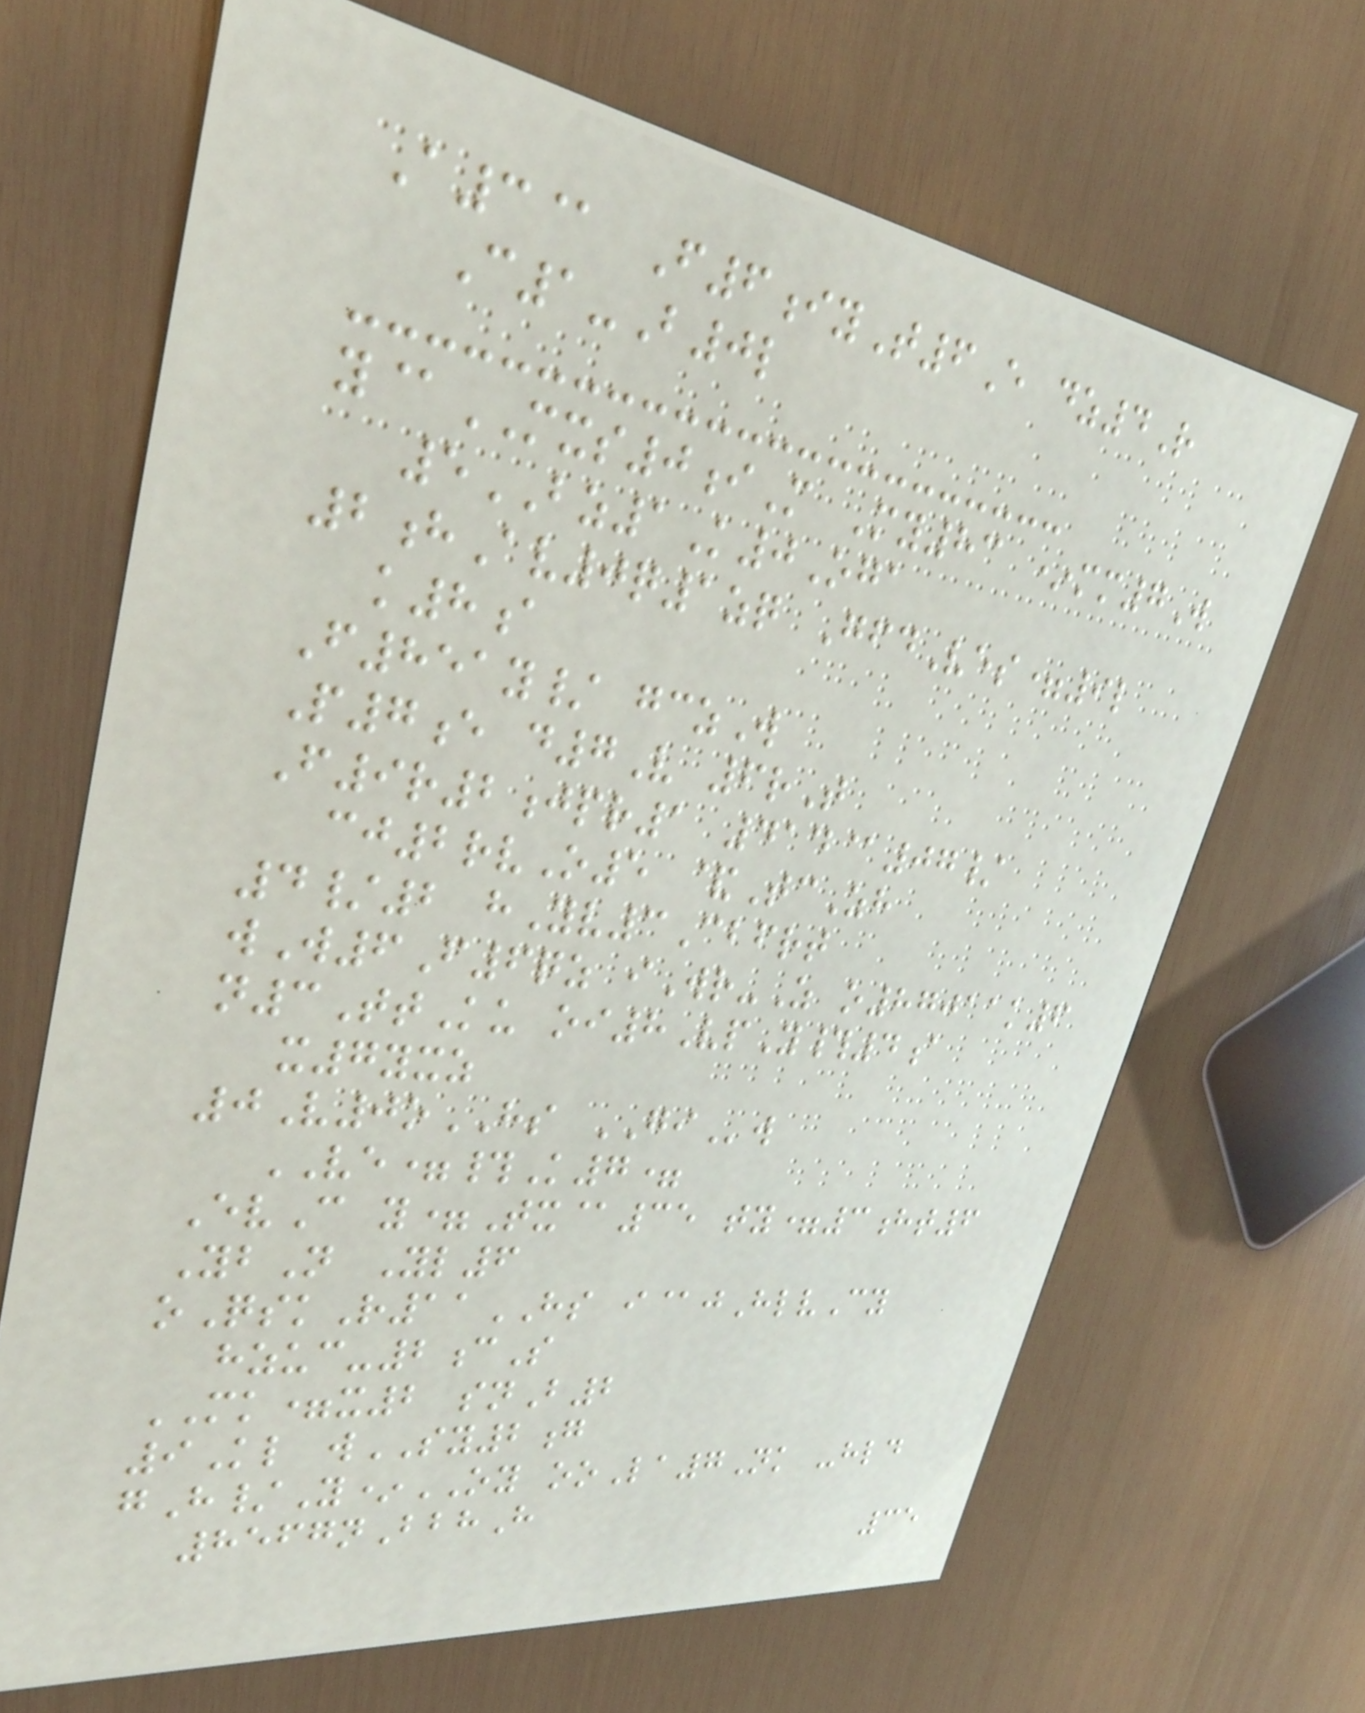A3@ F6iyT6E dz4R
C1-B0l
y@MXS0iM My83 *mm7W
5BZ1K0Oga
2hAv0q1zq GfdVes=9l
k8a
F851y/ gczW
P7e d7V 6rT
F9r2jpr1 414@07/
cj2rvO5 &TcZh
4/2 hYv3Cbfrt
wW6F6qz iWr-Z o87011k6
n3TtKu oi8VpY#4a
x7yxz
0V0oHS GIw
VE=#K7=
EvC y=Tx@35 ty=3ht6
YbN Yl6
oQskR11HS i@jHlvCy
hzuc-2cS
MK=x2 snB2
9Kl wSY2g
gH/Y*OY ooLa7Nk -hld
8567nBbhH
35
